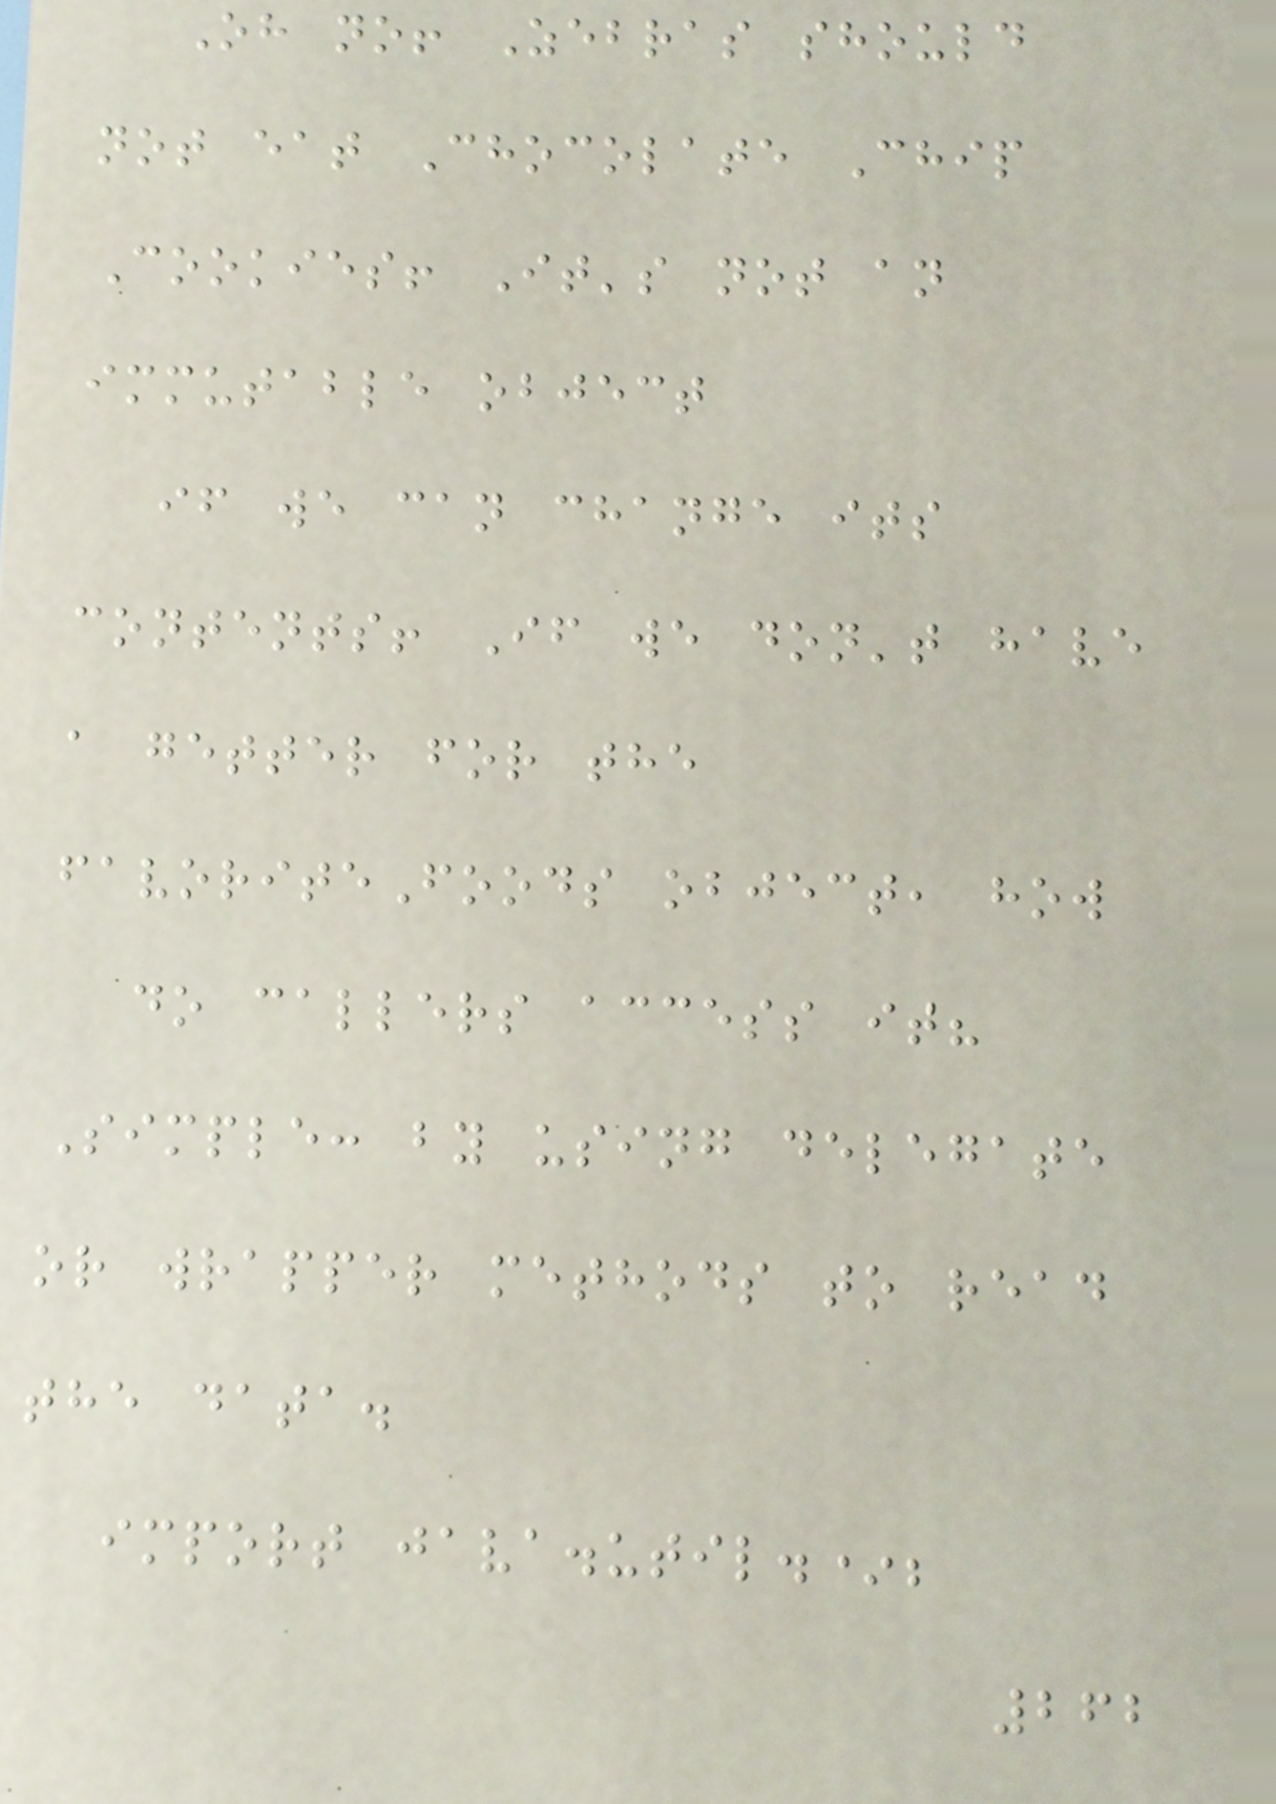Oh no! Zebras should
not eat Chocolate Chip
Cookies! It's not an
immutable object
if we can change its
contents! If we don't have
a getter for the
favoriteFoods object, how
do callers access it?
Simple: by using delegate
or wrapper methods to read
the data.
import java.util.*;
262
